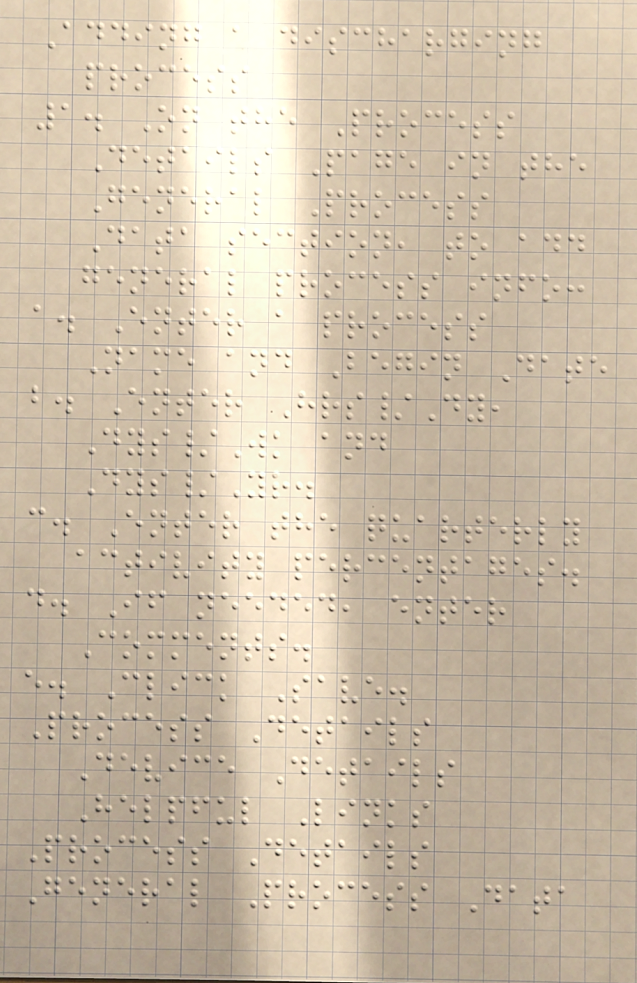Adding a discharging
process
1. On the Process
Details Page in the
General Process
Data section, to add
general process info:
a. Enter a process
Name and Begin Date
b. Enter Hrs/Dy,
Dys/Wk and
Dys/Yr.
c. Enter the quarterly
activity percentages.
d. If needed, enter
Comments.
e. Click Save.
Process Details
Device Details
Helpful Links
Process Details
General Process Data
